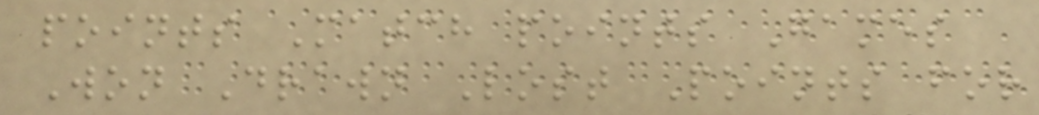points Match points Games
Won Drawn Lost Points for
